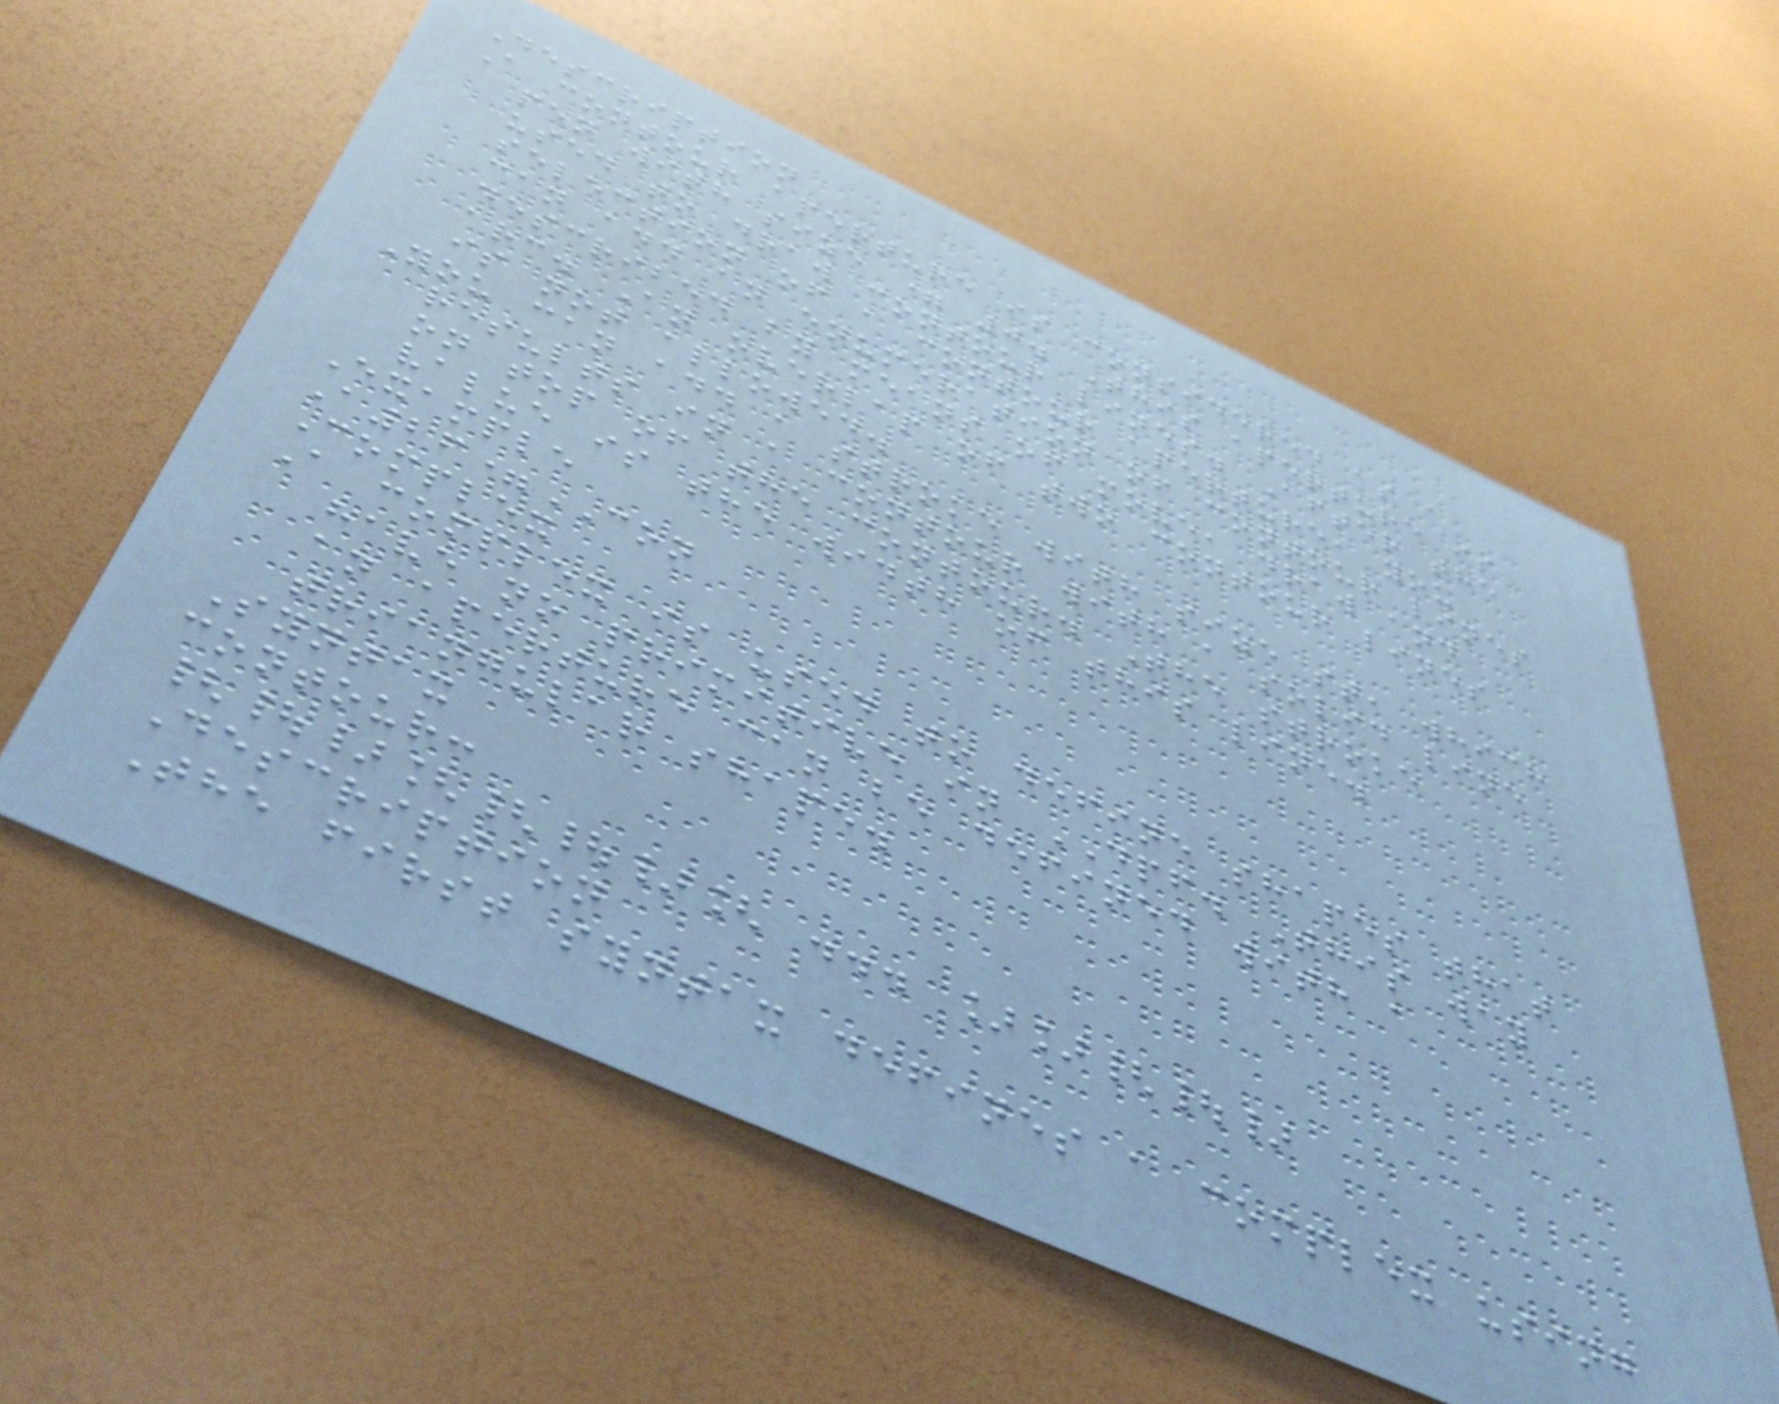Description
A contour aperture is considered as a
pen with size = 0. This aperture is
used to draw contour lines. After the
selection of a contour aperture, you
can add an enumeration of contour lines
described by means of move, draw and
arc. An overlap of two contour lines
is not allowed.
You can add a stroke with size st, which
results in a contour with a solid line
on top of the contour. The stroke
value is the width of this line.
Example
A26=CON
Complex
A complex is used to define shapes that
have no primitive in DPF. This way
an aperture can be defined with a
triangular shape.
Syntax
contour:
{|}[{|}[ ... ]]{|}
Description
The first syntax defines a complex using
